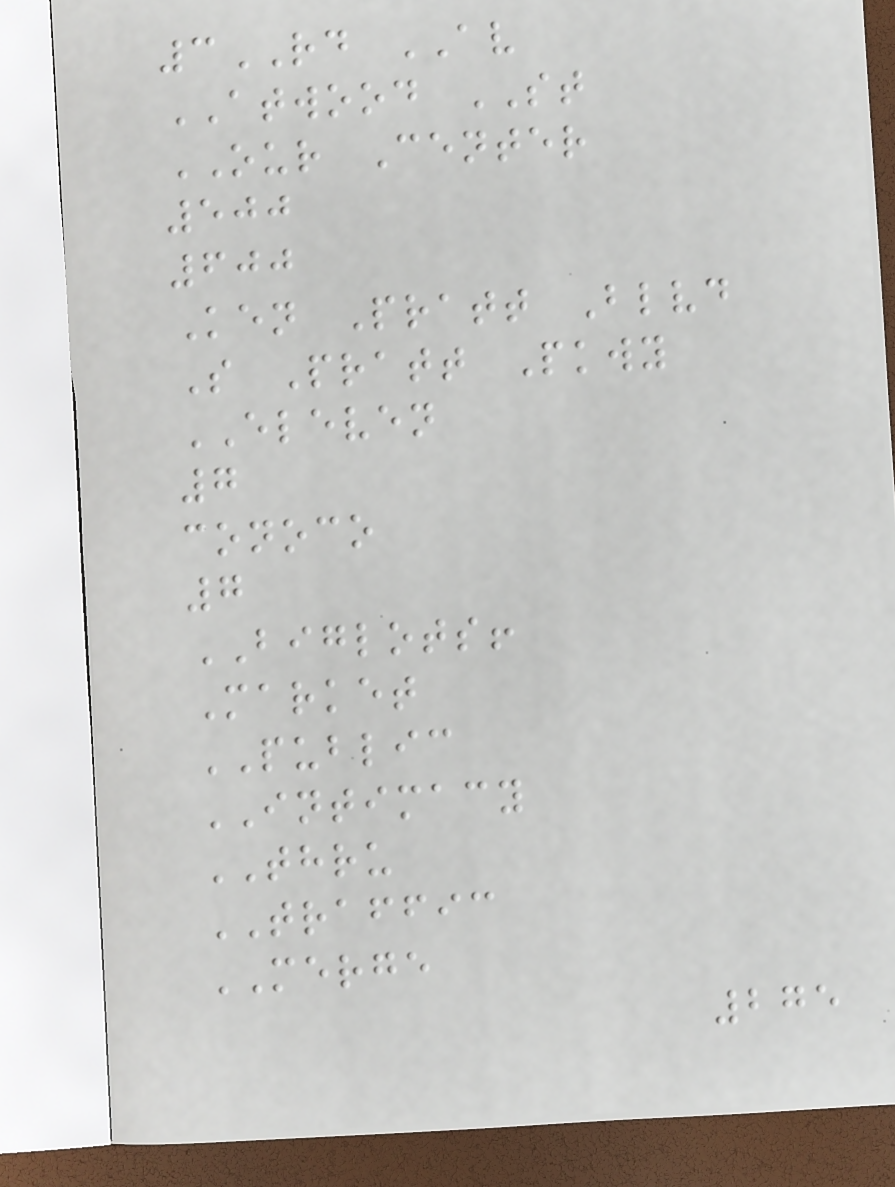3RD AV
ATWOOD ST
OUR Center
500
600
Ken Pratt Blvd
S Pratt Pkwy
ELEVEN
7
conoco
7
BIGLOTS!
Market
PUBLIC
INTIMACY
THRU
TRAFFIC
MERGE
275
